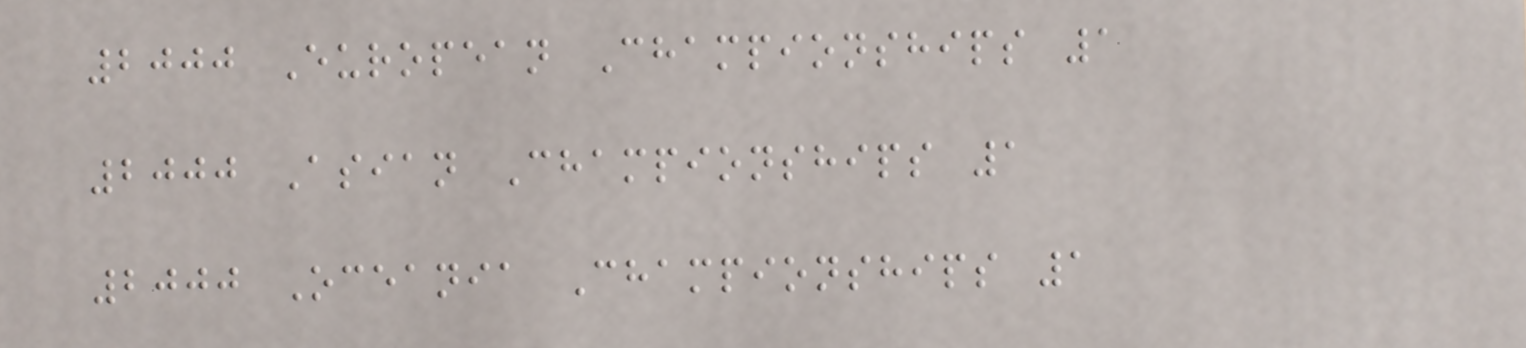2000 European Championships 1
2000 Asian Championships 1
2000 Oceania Championships 1
